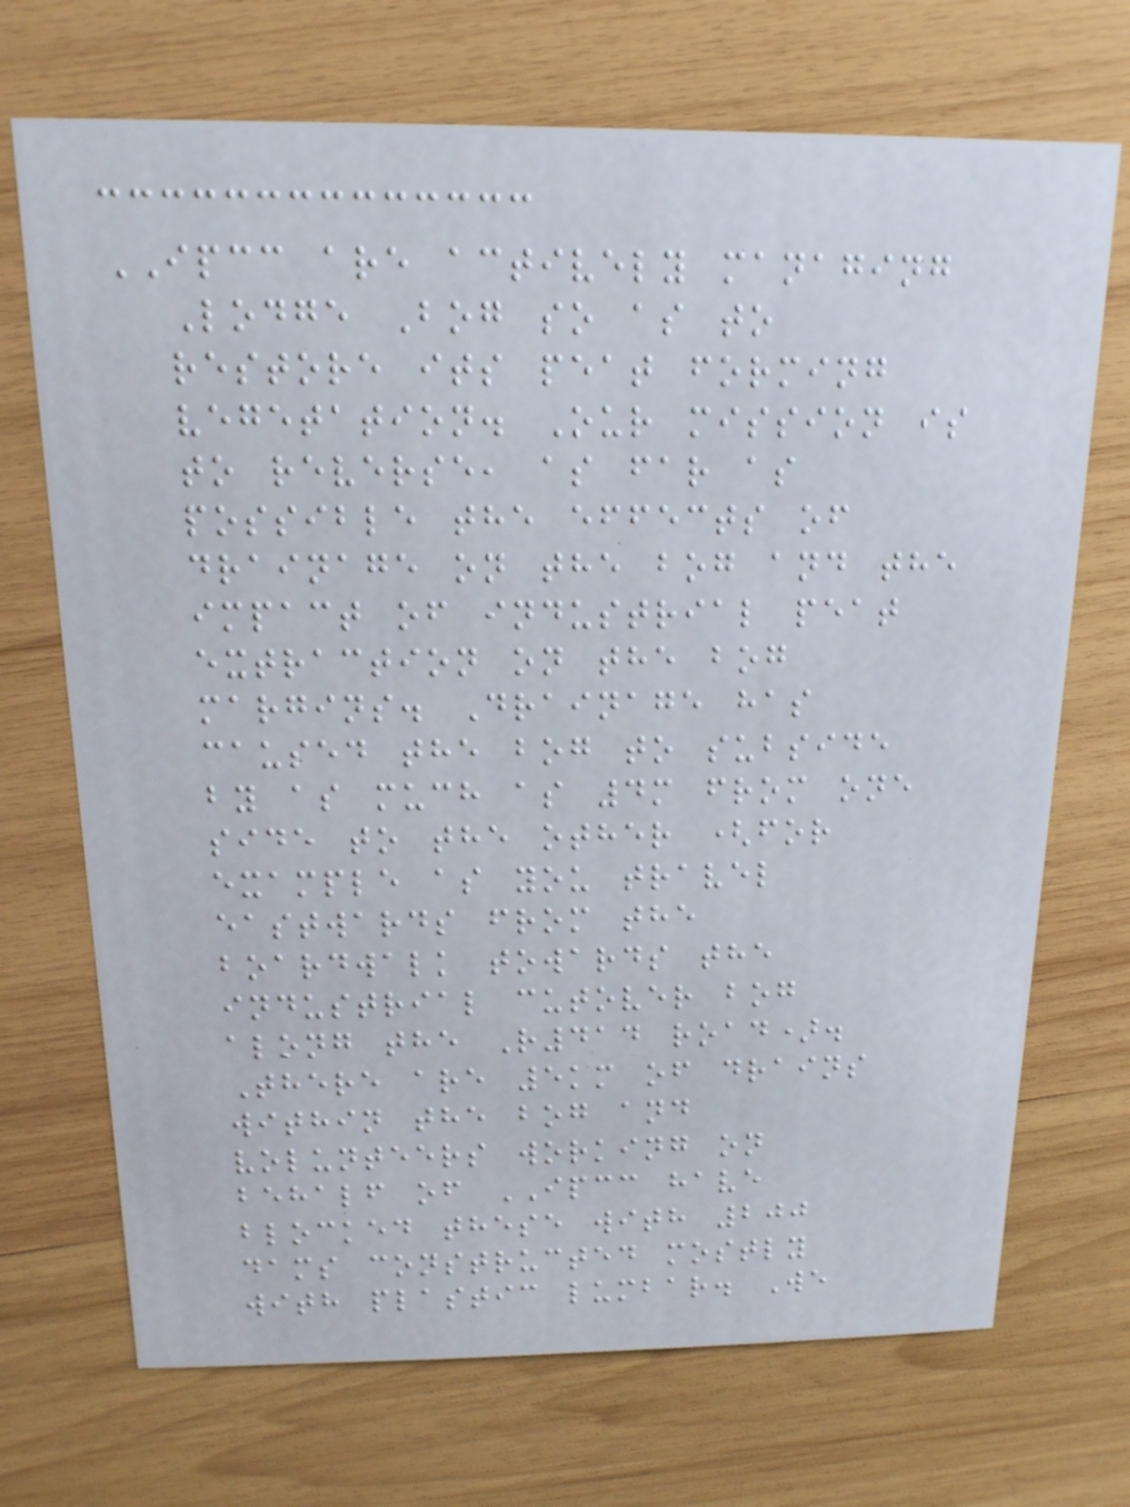IPCC are actively managing
Lodge Bog so as to
restore its peat forming
vegetation. Our mission is
to reverse, as far as
possible the effects of
drainage on the bog and the
impact of industrial peat
extraction on the bog
margins. Drainage has
caused the bog to subside
by as much as 4m from one
side to the other (for
example as you travel
eastwards from the
boardwalk towards the
industrial cutover bog
along the R414 road).
There are 5km of drains
within the bog and
volunteers working on
behalf of IPCC have
blocked these with 200
dams constructed mostly
with plastic lumbar. We
